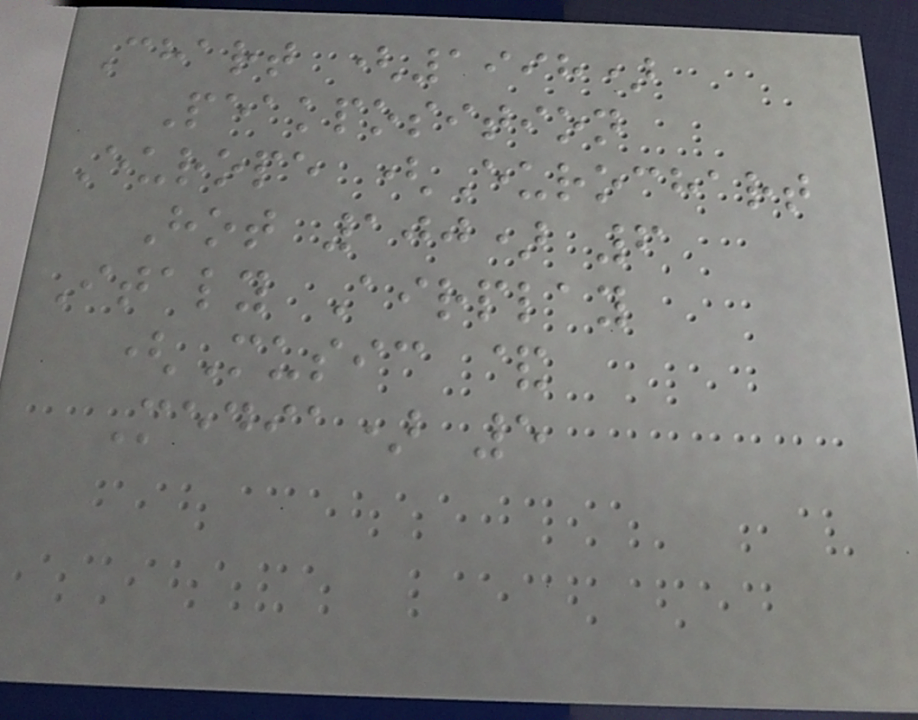Chart (1998)
Peakposition
Europe (Eurochart
Hot 100) 6
Italy Airplay
(Music &
Media) 5
